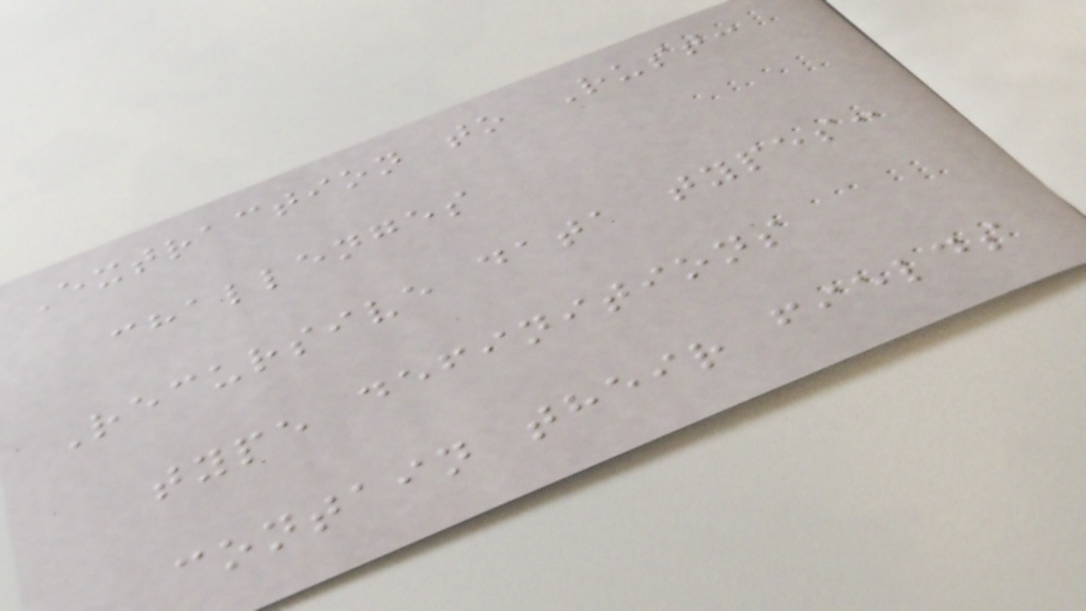Extraction to Rust:
challenges
Recursive data types:
type definitions
contain their fields
